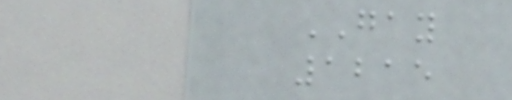GAY
1215
